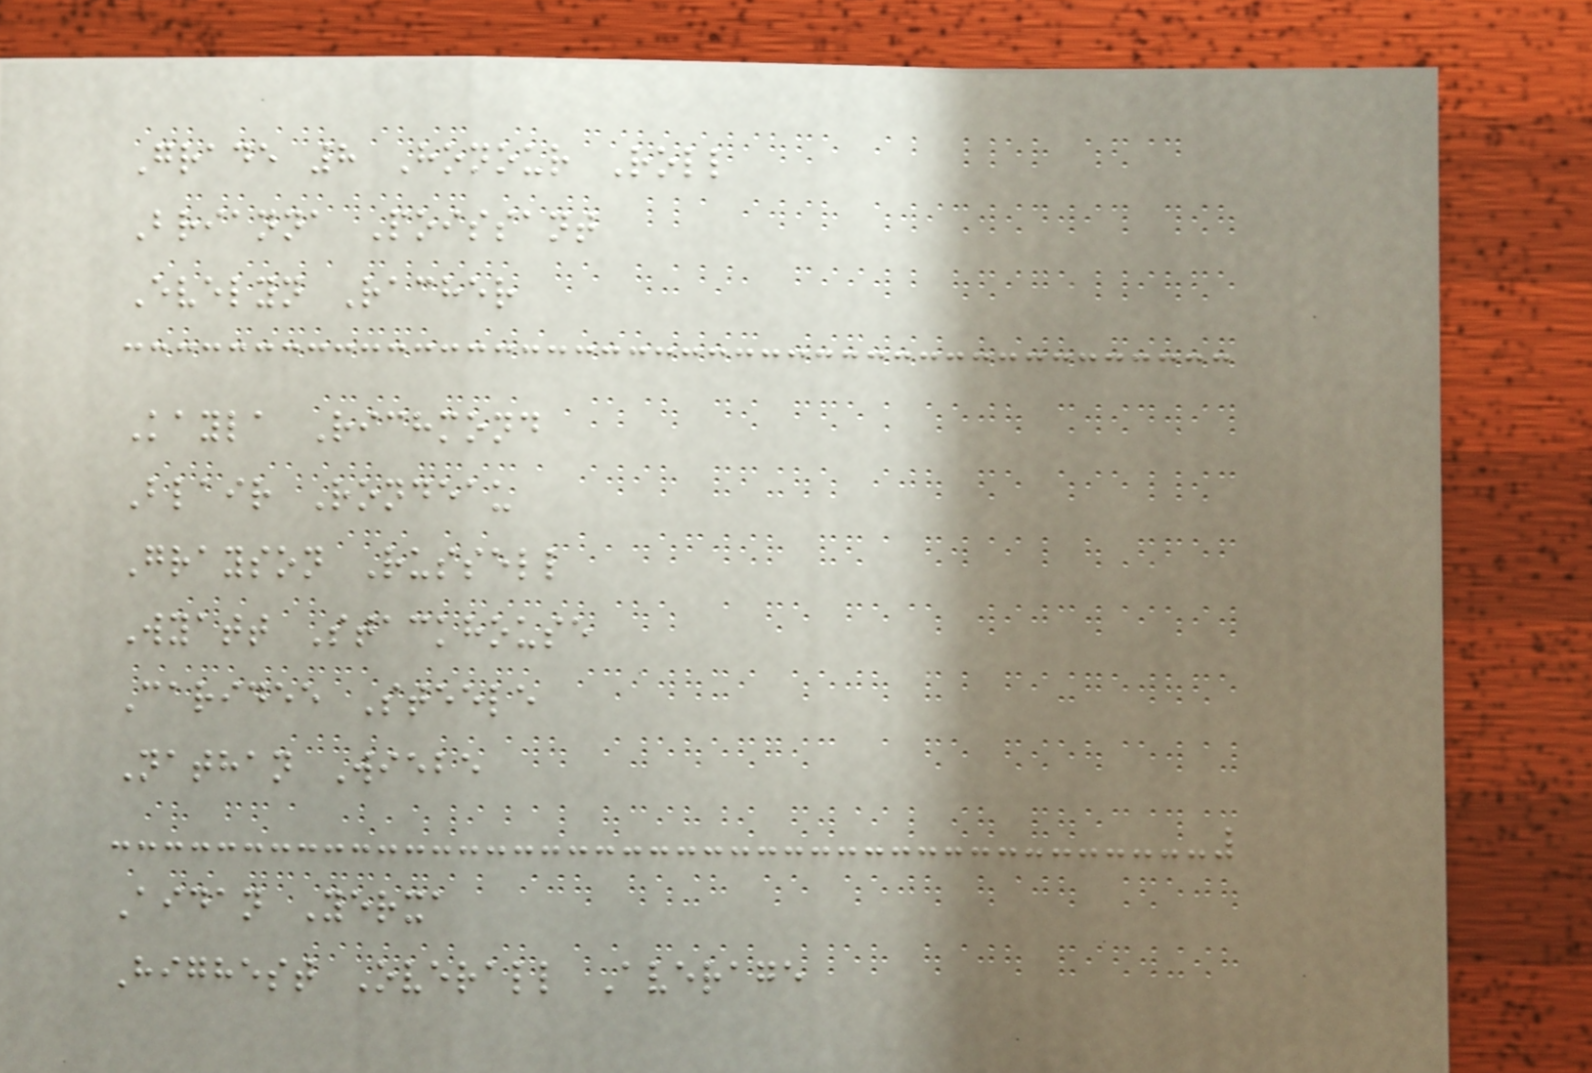Grade 8 Honour Roll
Brianna Poissant
Evelyn Racher
Kayla Richmond
Blair Rondeau
Grayson Russell
Wyatt Stackhouse
Caridee Steele
Nathan Wiebe
Aidan Yerxa
Highest Overall Average
